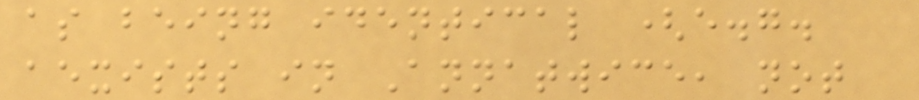as being identical (e.g.
aexists in Annatwice, not
